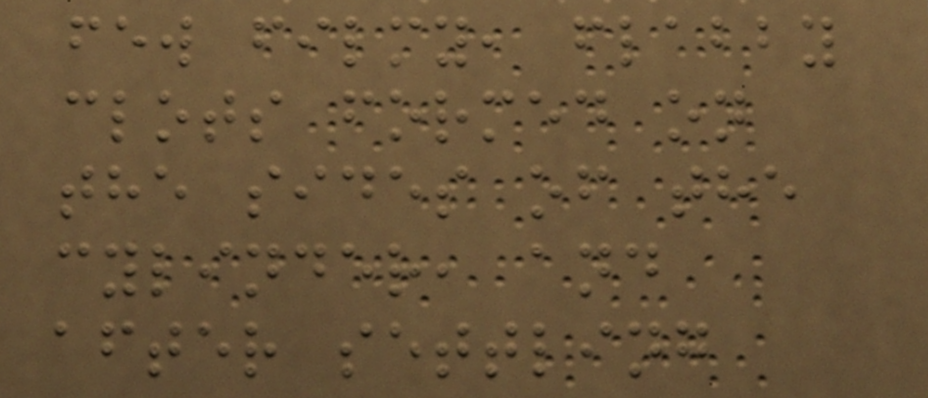few filmy, flabby
clots formed on
the sides of the
cylinder, and
after settling
